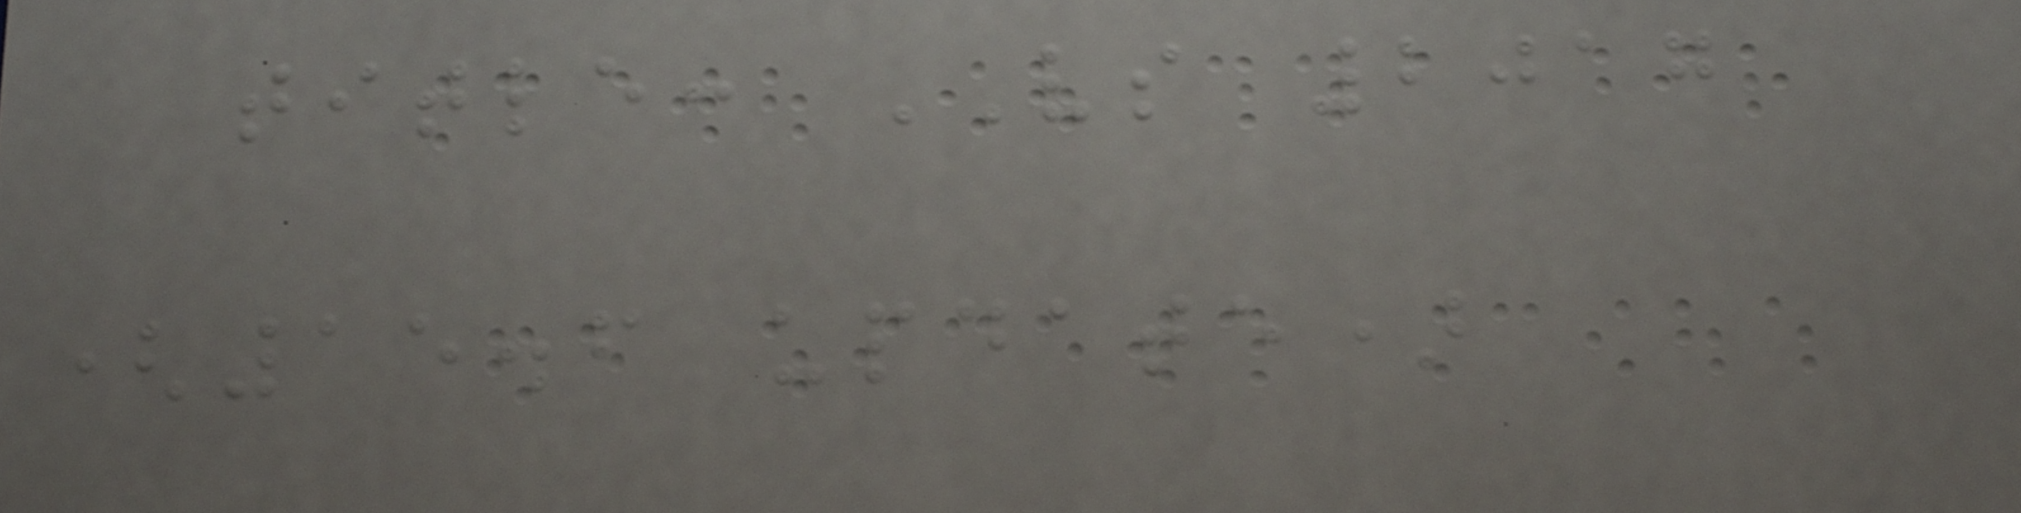title: VS 2017
(15.6 update)
